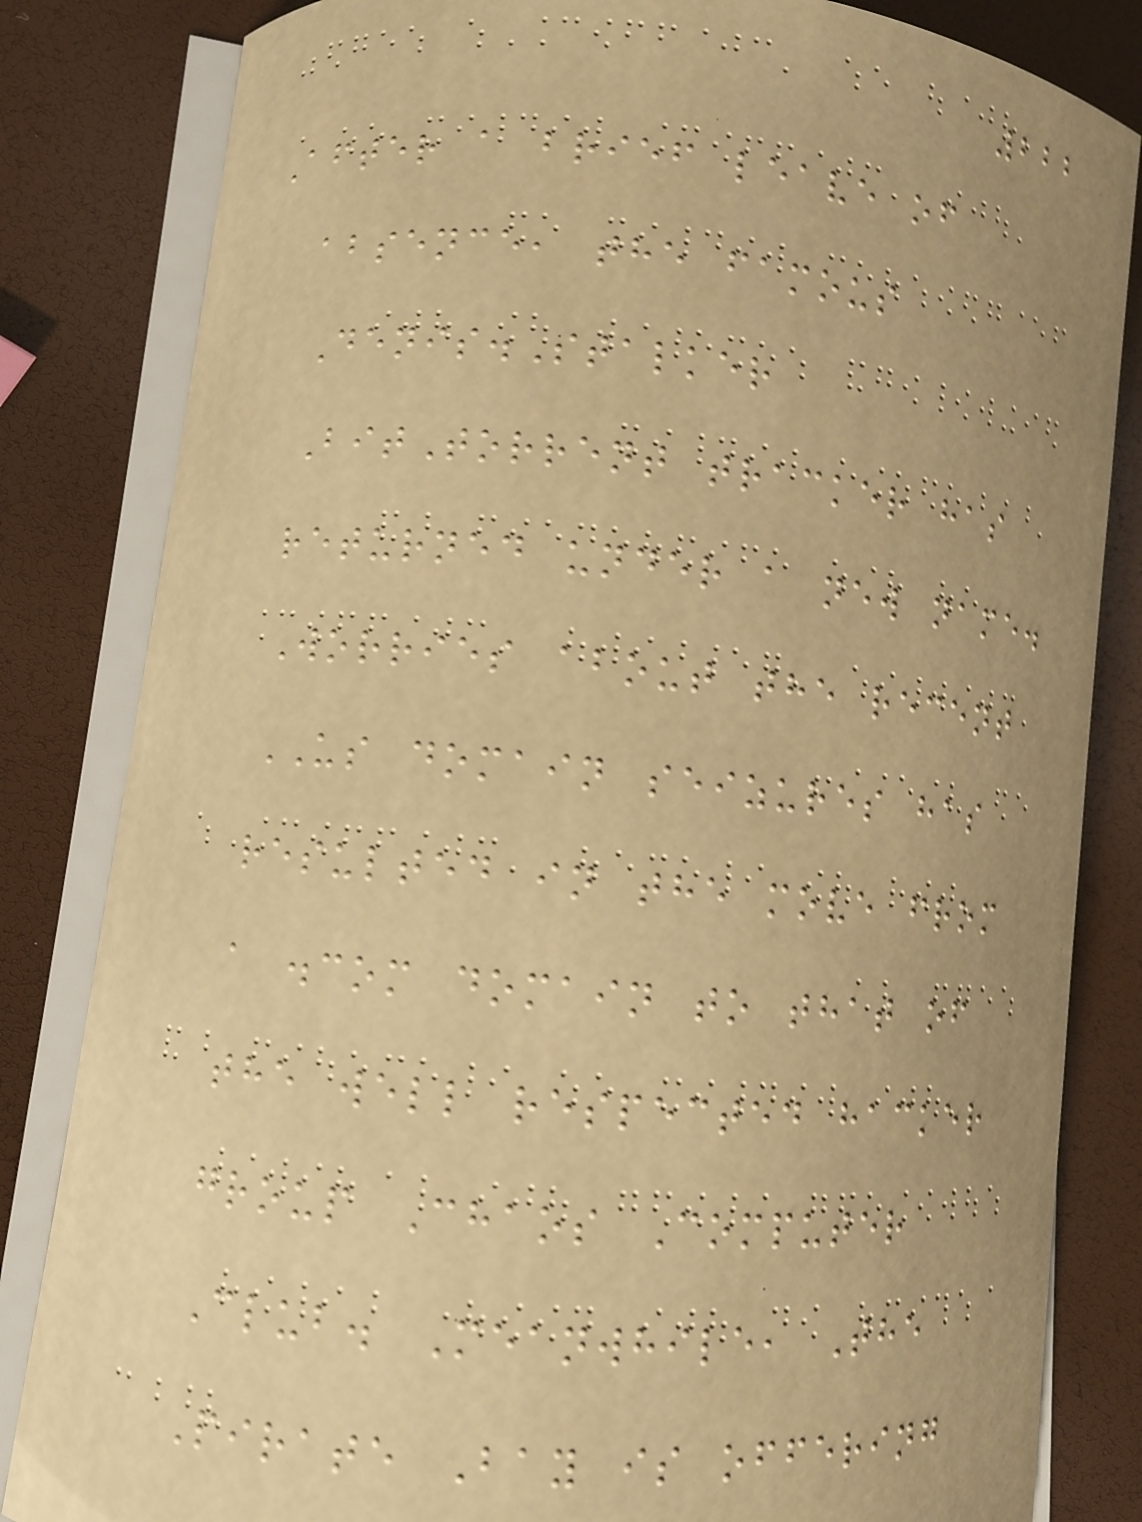222
After a brief leave of
absence, the famous
Denis.Stalker
BitTorrent tracker has
returned under a new name.
Worries about the recent
US domain seizures has
resulted in the move from
a .com domain to that of
the well respected hacker
group Chaos Computer
Club. Meanwhile, The
Pirate Bay is offering
